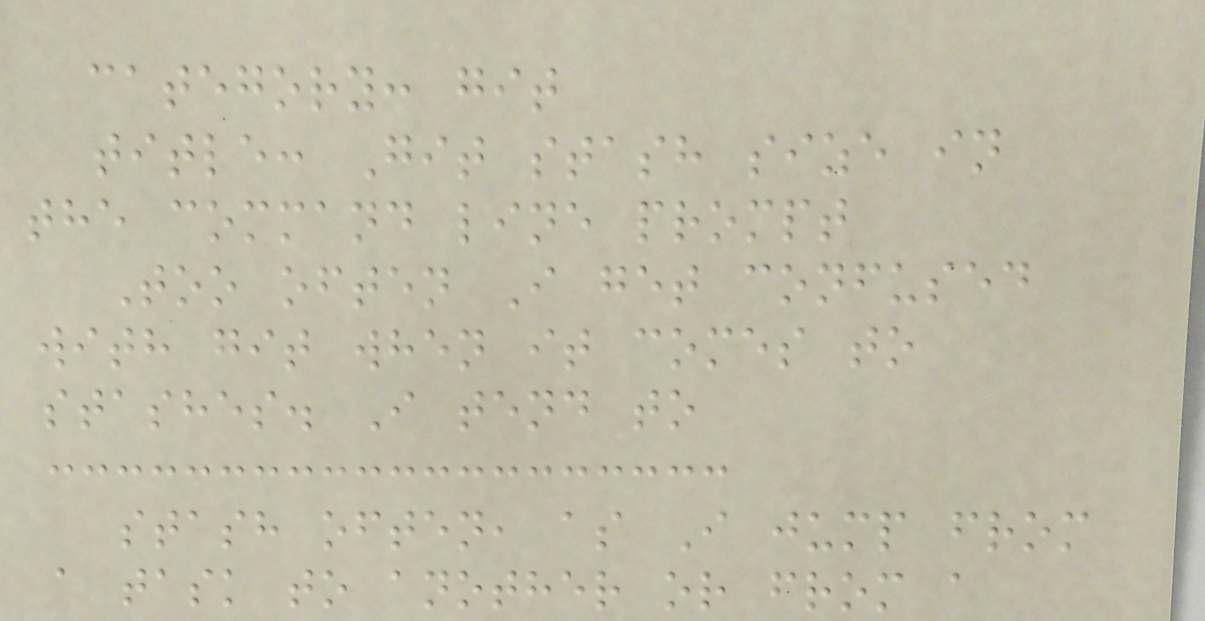category: git
title: Git stash size in
the command line prompt
Too often I get confused
with git when it comes to
stashes. I tend to
stash often, as I jump from
a task to another or from a
